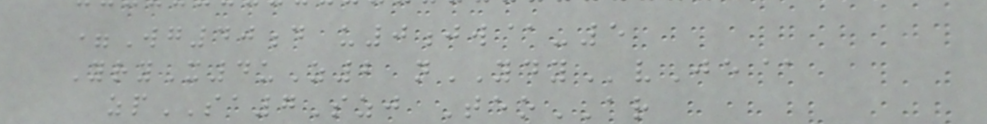=Wg40d u0jw@-5
YryX4uZ2 nYDYvJe@
zpSA7Szj TeoAR
